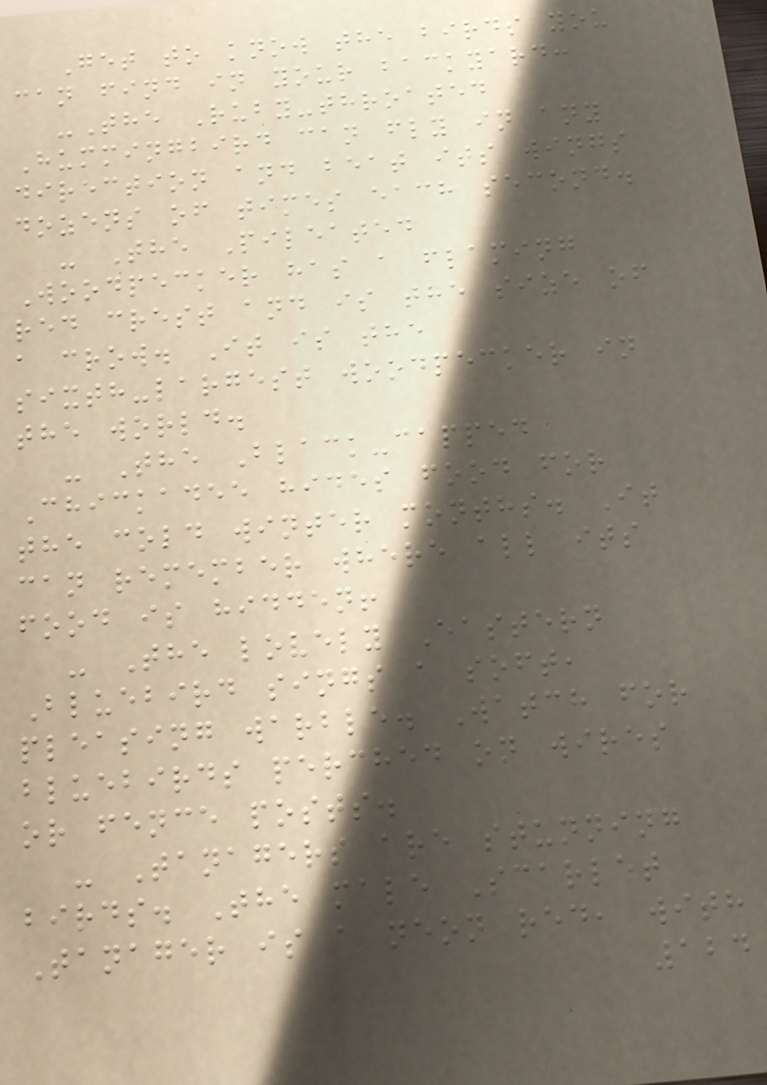Get to know the birds you
can find in your backyard:
-The Ruby-throated
Hummingbird can fly in any
direction and beat its wings
dozens of times each second.
- The Pileated
Woodpecker has a flaming
red crest and is the size of
a crow. It is the
sixth-largest woodpecker in
the world.
- The Black-capped
Chickadee hides food for
the cold winter months. It
can remember where all its
food is hidden!
- The lovely Eastern
Bluebird sings a soft,
pleasing warble. Watch for
bluebirds perched on wires
or fence posts.
- Tanagers are stunning
birds. The male Scarlet
Tanager is a neon red, with
124
